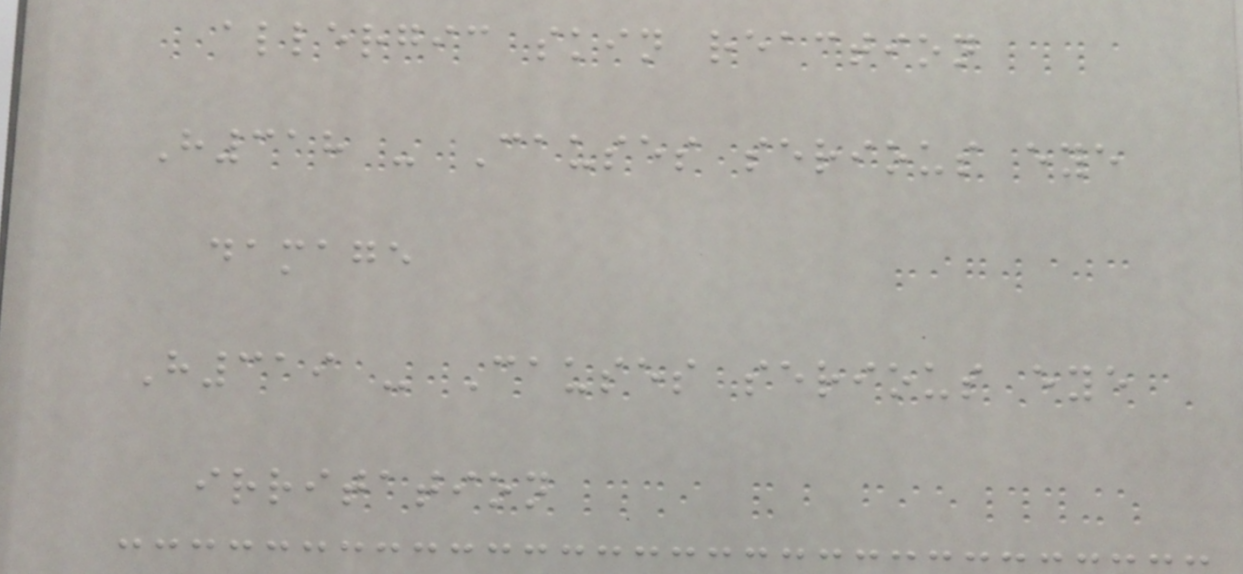allergic skin reaction
H318 - Causes serious eye
damage
H319 - Causes serious eye
irritation
